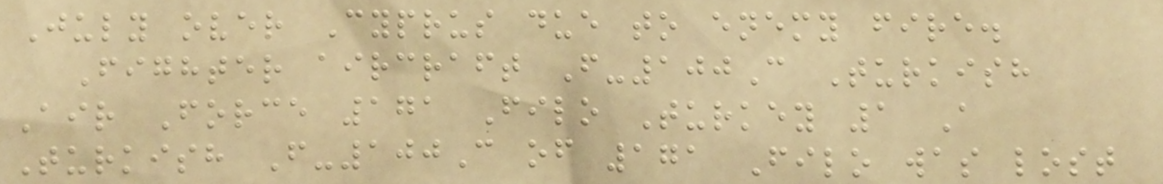July over Cyprus due to enemy fire.
Fighter aircraft F-100C Turkish
Air Force 171 Filo Turkey 1 A
Turkish F-100C of 171 Filo was lost
